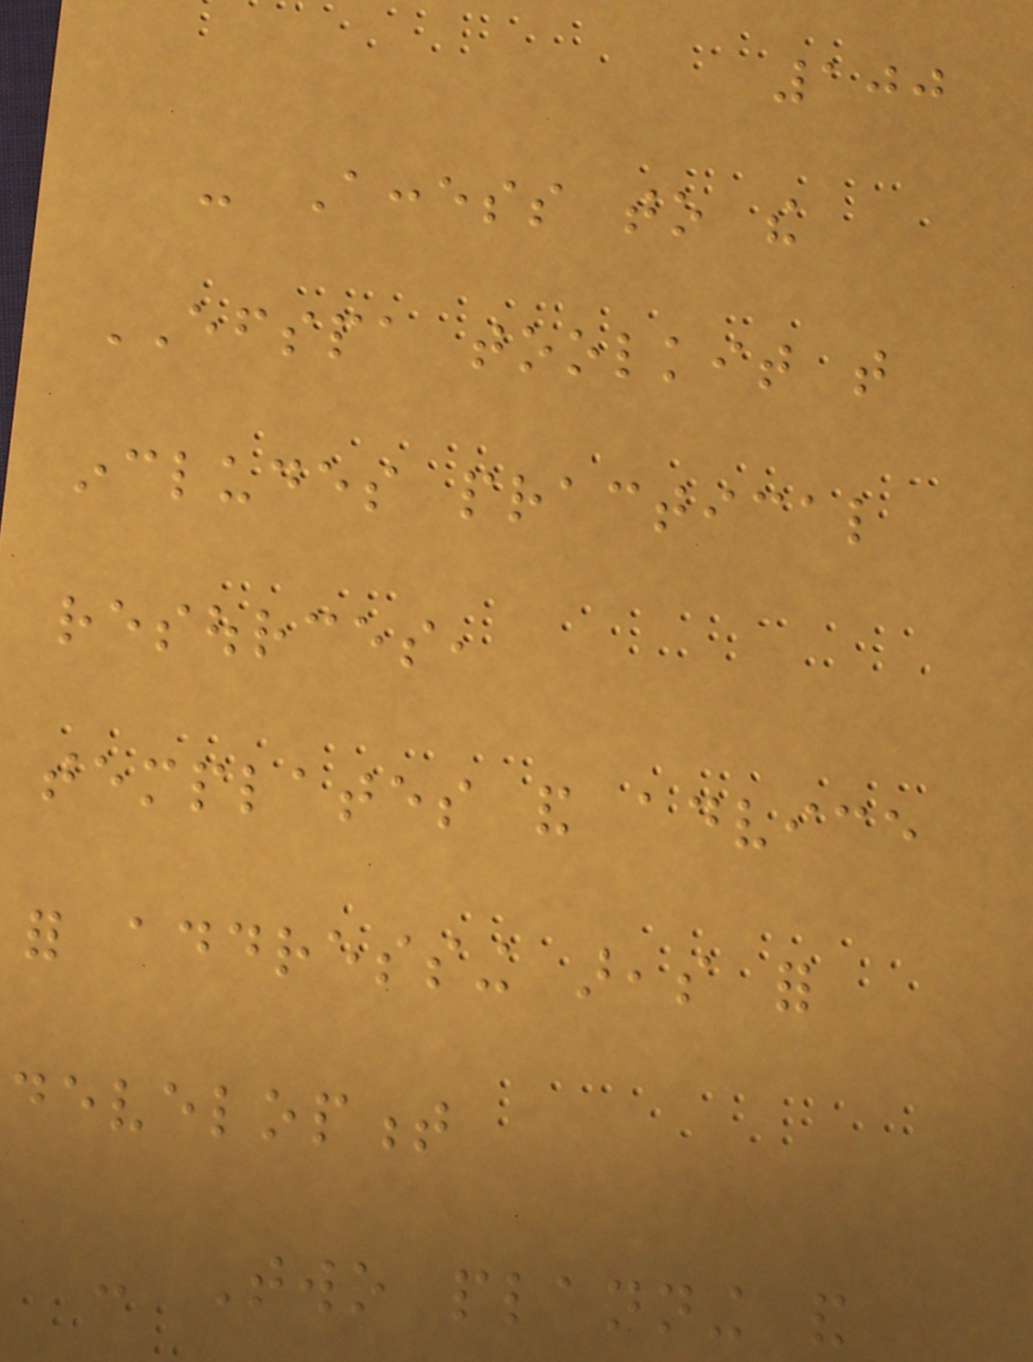100
- Access to the
EFSPA toolkit that
includes practical
resources,
templates and advice
for addressing areas for
development
- Two planning and
